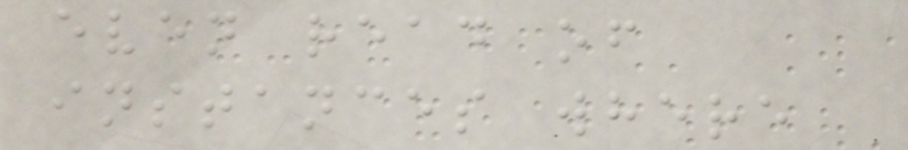even read of
instances where
